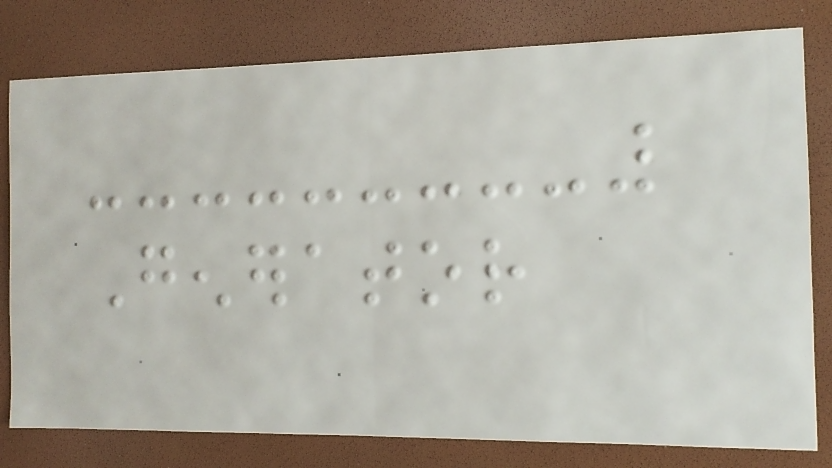Generator
